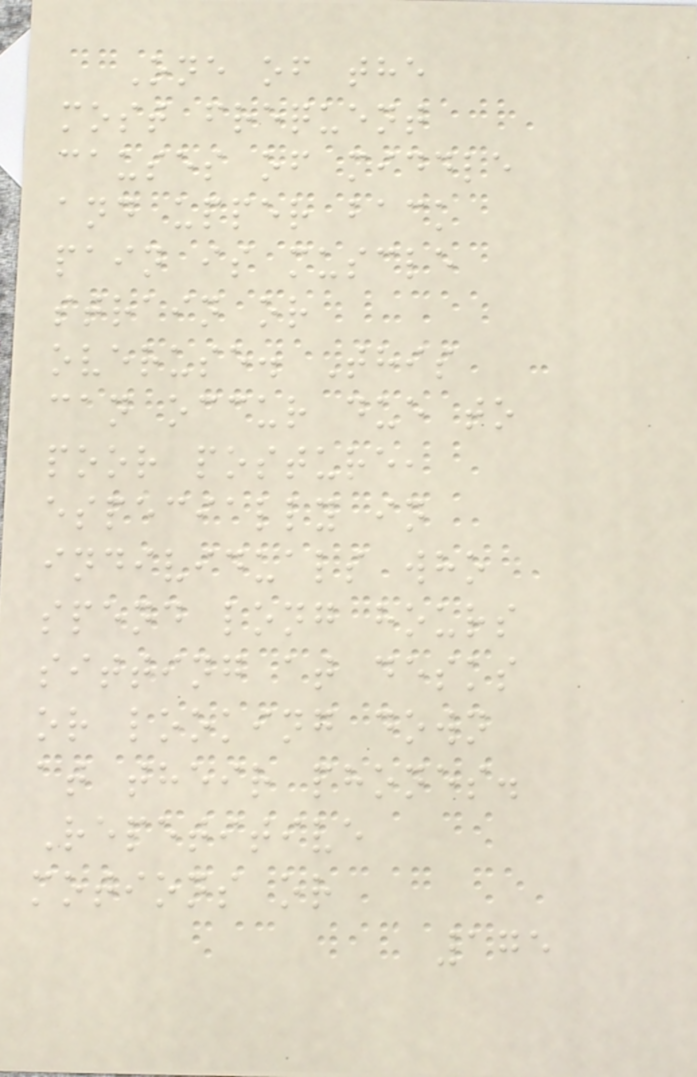One of the
most frequent
causes of middle
and upper back
pain is muscle
strain or
overuse. This
can occur due to
poor posture,
especially in
individuals who
spend long hours
sitting at desks
or looking down
at their phones.
Repetitive
motions or
175
